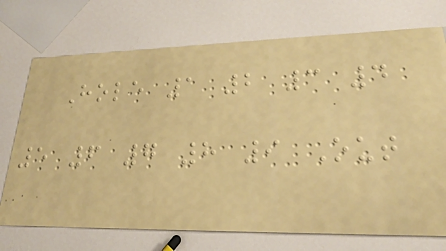Hole 1 2 3 4
5 6 7 8 9 Out
